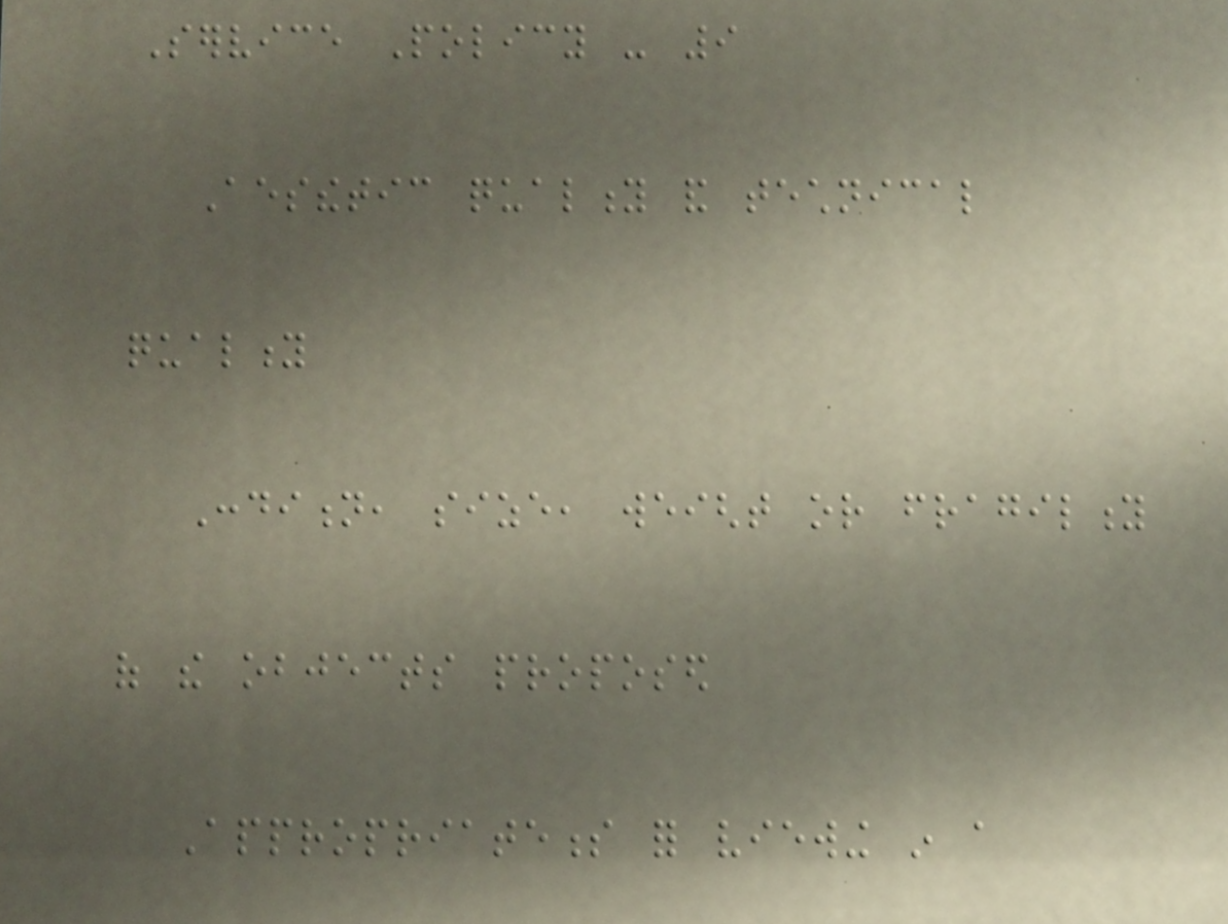Service Policy - 9
Aesthetic quality and technical
quality
Condition, size, weight or fragility
of the objects proposed
Appropriateness for viewing in a
